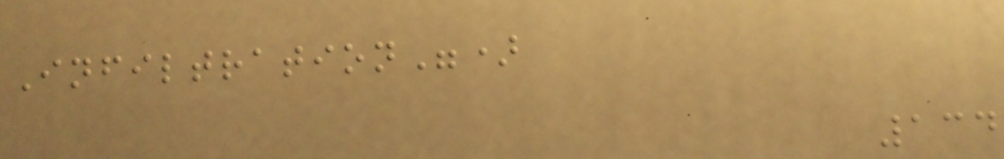Infiltration")
134
